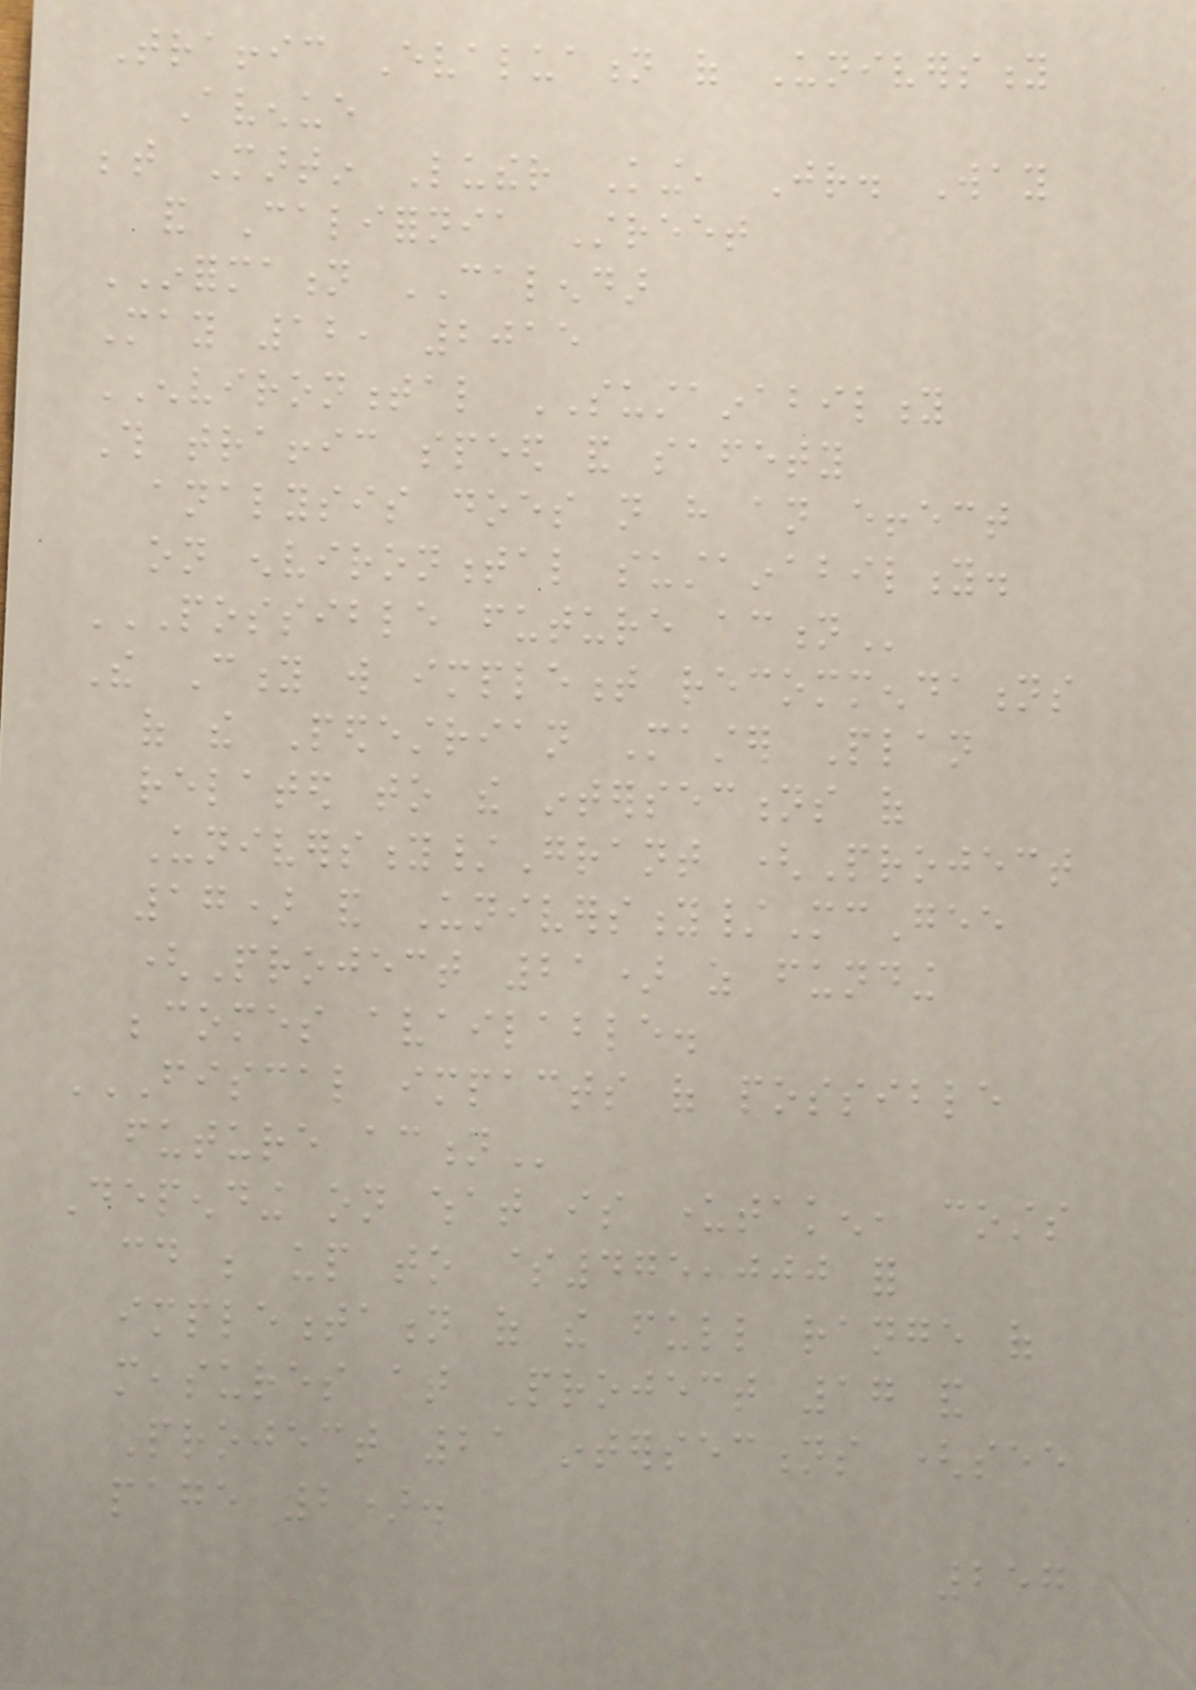Traffic Evaluation of University
Avenue
between Martin Luther King, Jr. Way
and California Street
INFORMATION CALENDAR
May 12, 2015
ENVIRONMENTAL SUSTAINABILITY
This traffic speed and safety
analysis does not have an effect
on environmental sustainability.
POSSIBLE FUTURE ACTION
The City will implement recommendations
of the Pedestrian Master Plan
related to the intersections of
University/Grant (Project
17) and University/McGee
(Project 21) as funding
becomes available.
FISCAL IMPACTS OF POSSIBLE
FUTURE ACTION
Depending on what is undertaken, costs
could be up to $475,000 for
implementation of the full range of
measures at Project 17 and
Project 21 intersections (see
page 2).
257
